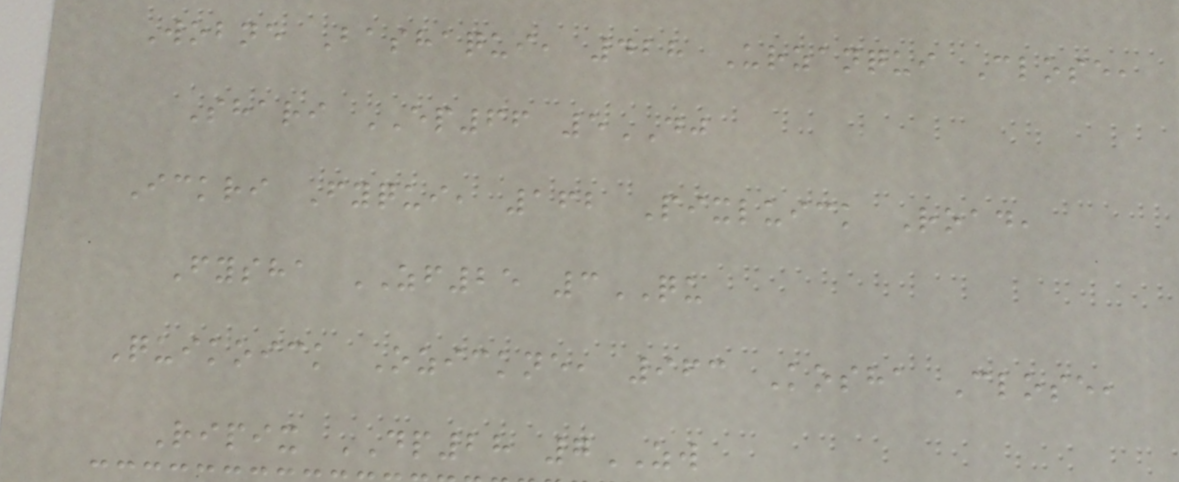Wobne Bashaqui, 428 Urzanqui Close,
Shari EP66 5DJ
Ickri Fyqui, 162 Pixluick Road,
Fysha ZF25 3QU
Quikoick Ozickne, 963 Kosha Close,
Ripix DP28 7ZW
